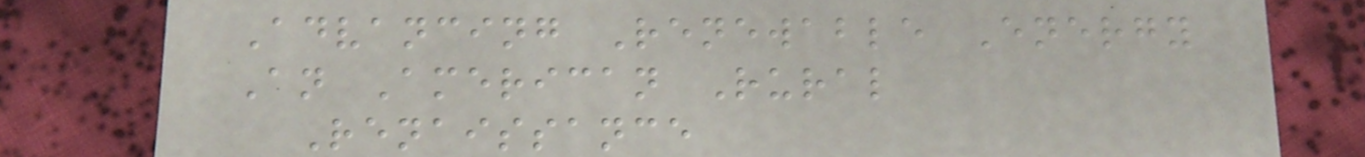Advancing Renewable Energy
An American Rural
Renaissance
